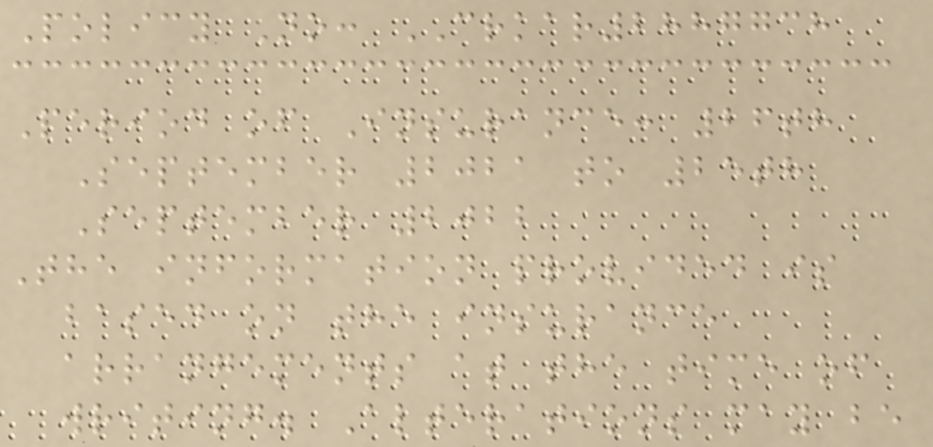Policy No: CRKAR2887738
Period of Insurance: 26th
September 2021 to 25th
September 2022
The information provided is
based on the insurance
arrangements at the time of
writing. Alterations may be
